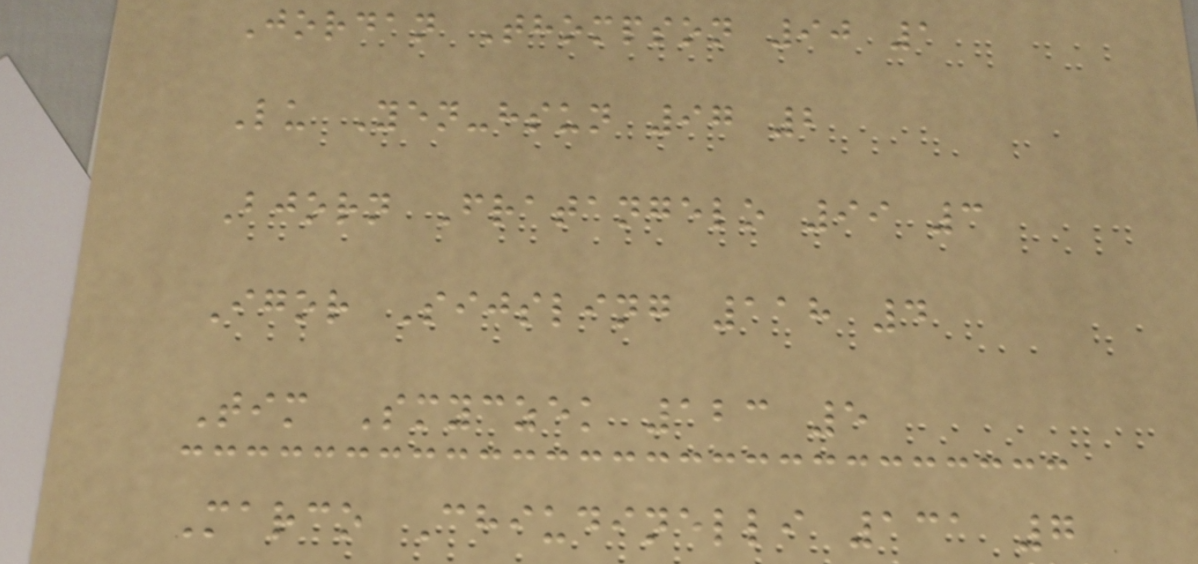Jordan Thompson 90 1
Lu Yen-hsun 97 2
Bjorn Fratangelo 99 3
Igor Sijsling 118 4
Tim Smyczek 123 5
Marco Chiudinelli 131 7
